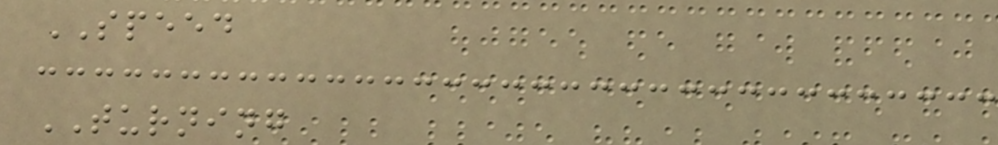SPEED
TURNING
